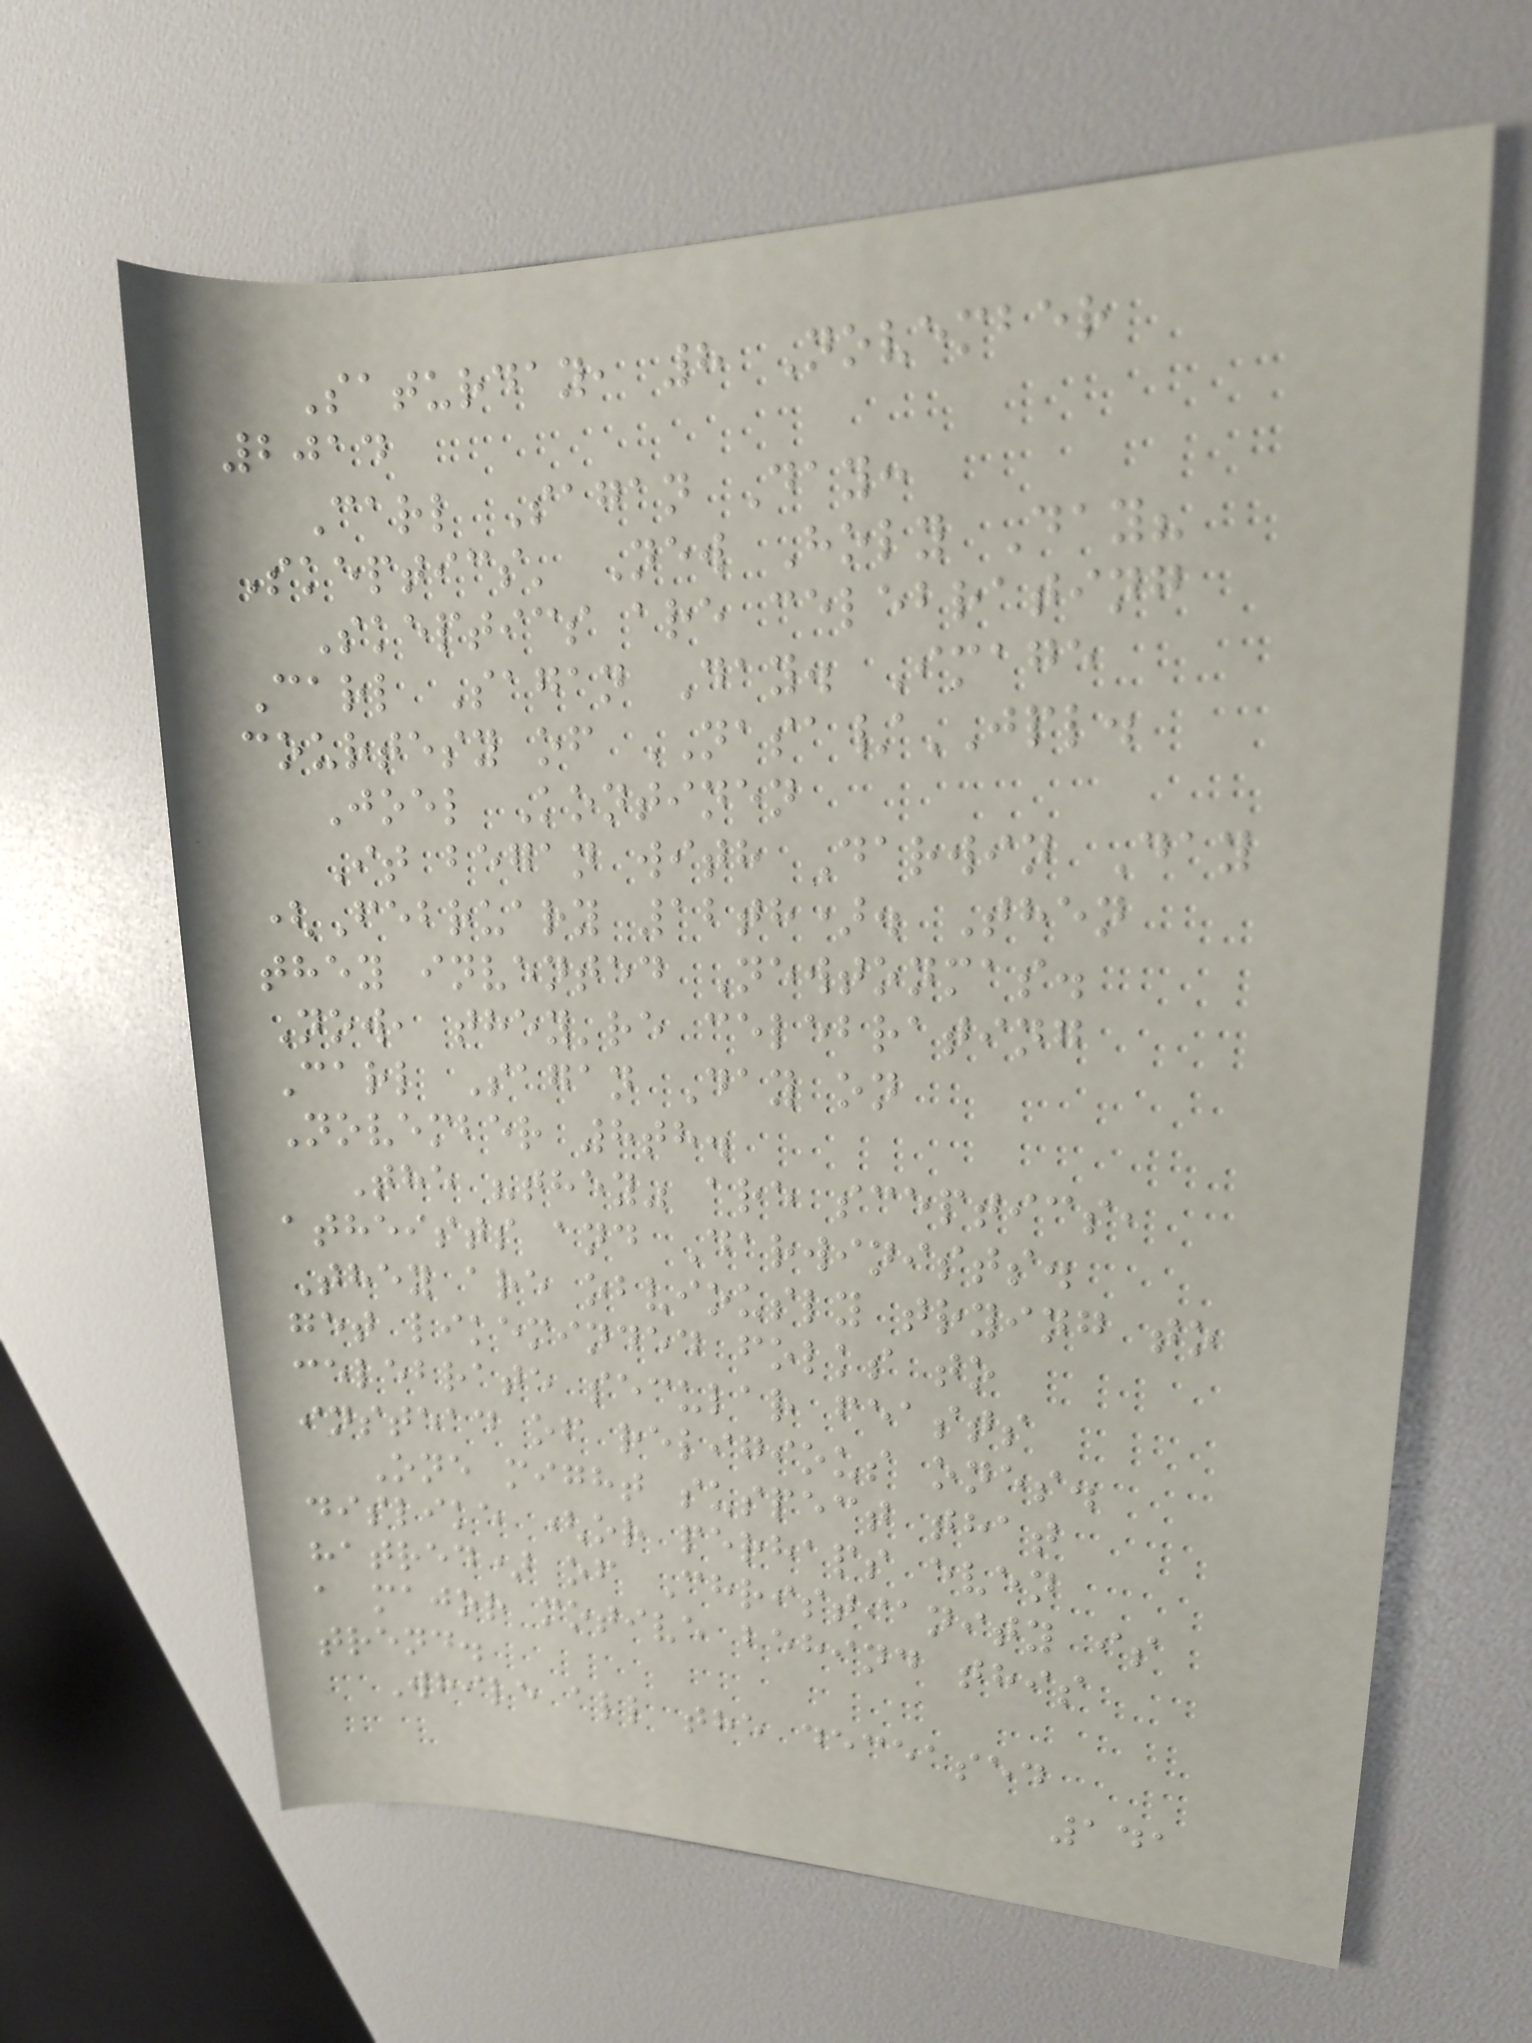Saturday, 8 November
2014
Carl Sagan Day:
Skeptics' New Holy Day?
Skeptics are celebrating
Carl Sagan Day. Image
courtesy of NASA/JPL.
Joel Kontinen
It began with Darwin Day
(February 12th). Then
they invented Newtonmas.
Now, they're celebrating
Carl Sagan Day on
November 8th.
The "they" are sceptics,
atheists and Darwinists.
They are obviously trying to
get likeminded folks to
celebrate secular feasts
instead of religious ones.
One might suspect that
dislike (or perhaps even
hatred) of Christianity is
a major motive behind this
trend.
While all the deceased
141
